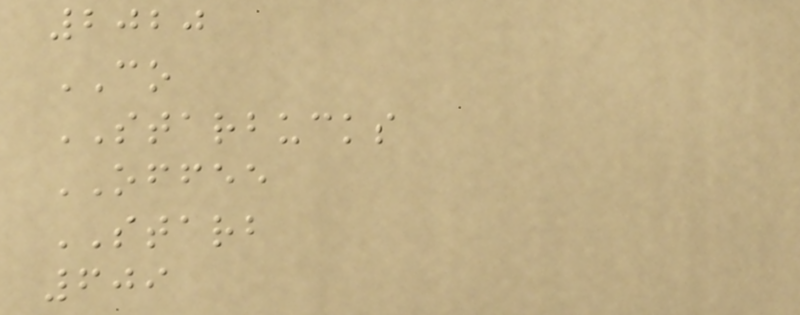2020
CO
STARBUCKS
OFFEE
STARB
609
